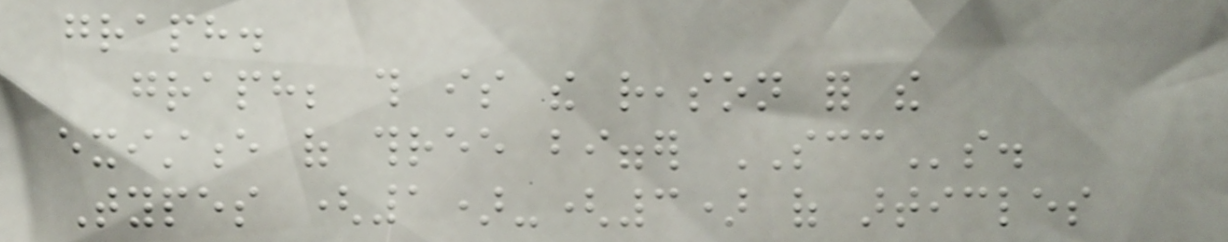graph.
graph; this is the reason for the
existence of three bigger SCCs.
Types (1)-(3) of articles
